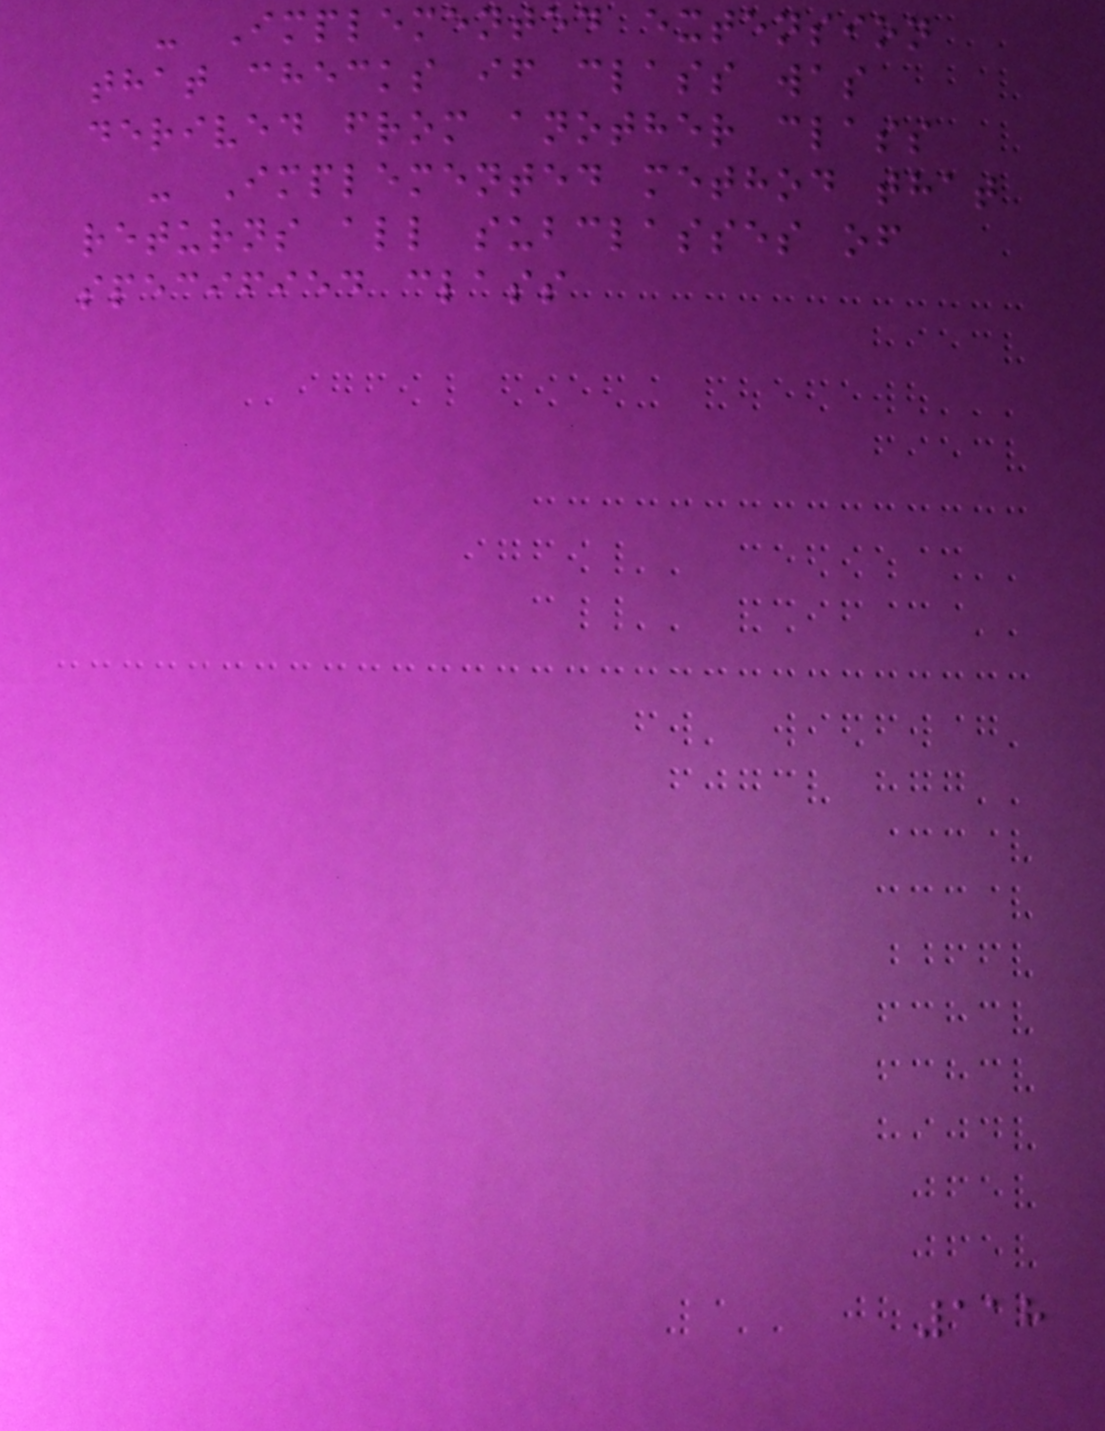- Implemented extension
that checks if class was
derived from another class
- Implemented method that
returns all subclasses of
specified class
118
